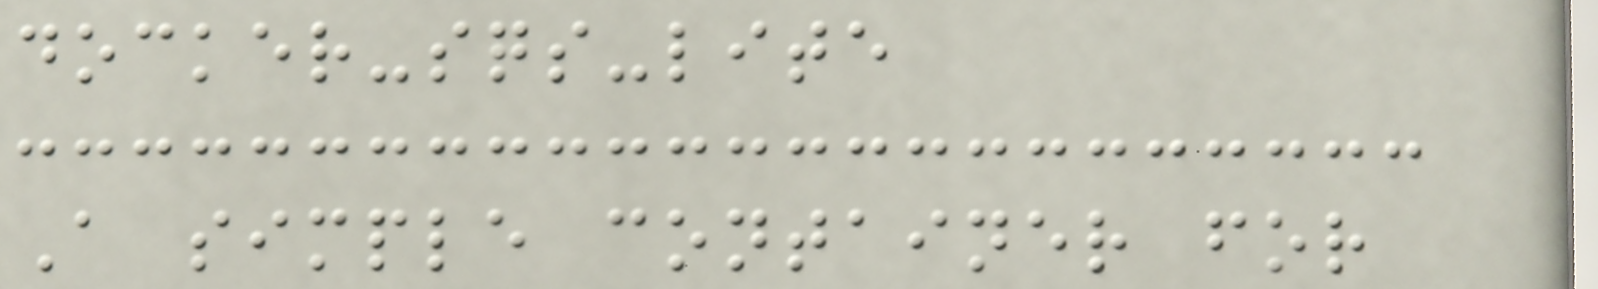docker-sqs-lite
A simple container for
